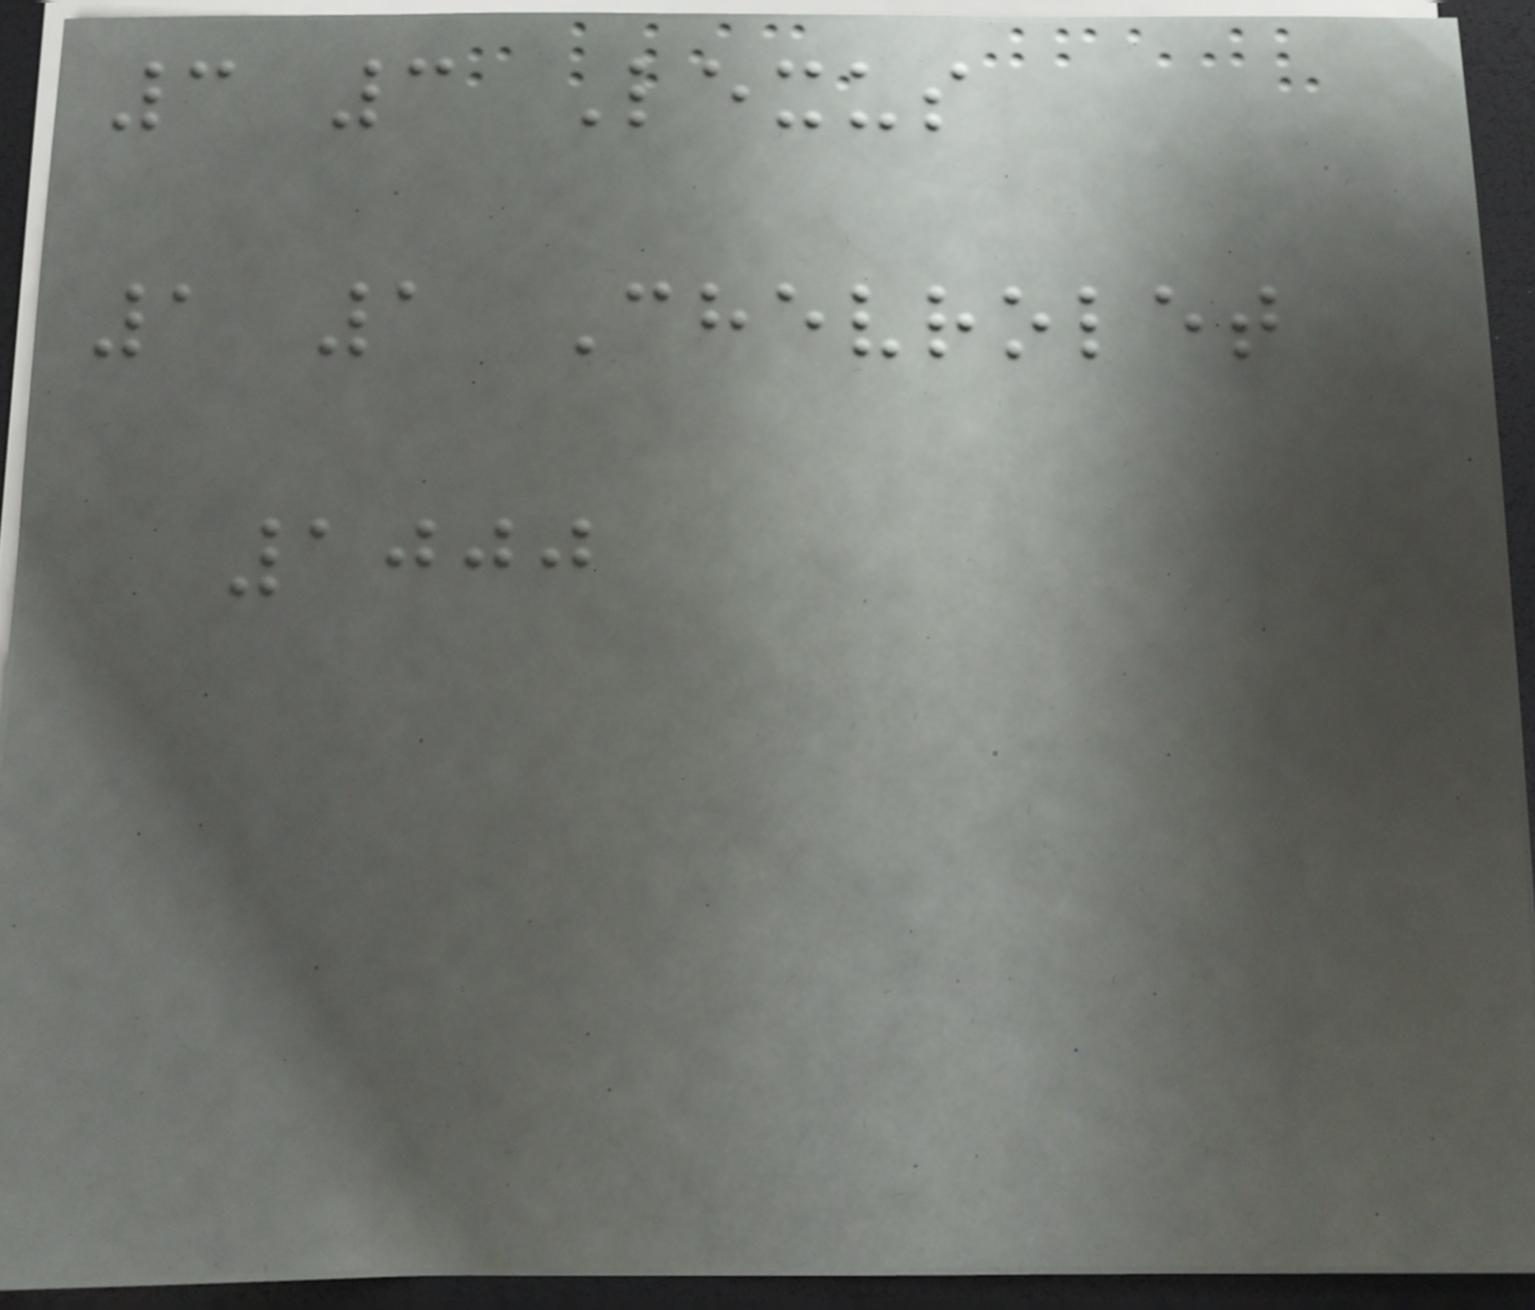3 3 Lexus
1 1 Chevrolet
1000
